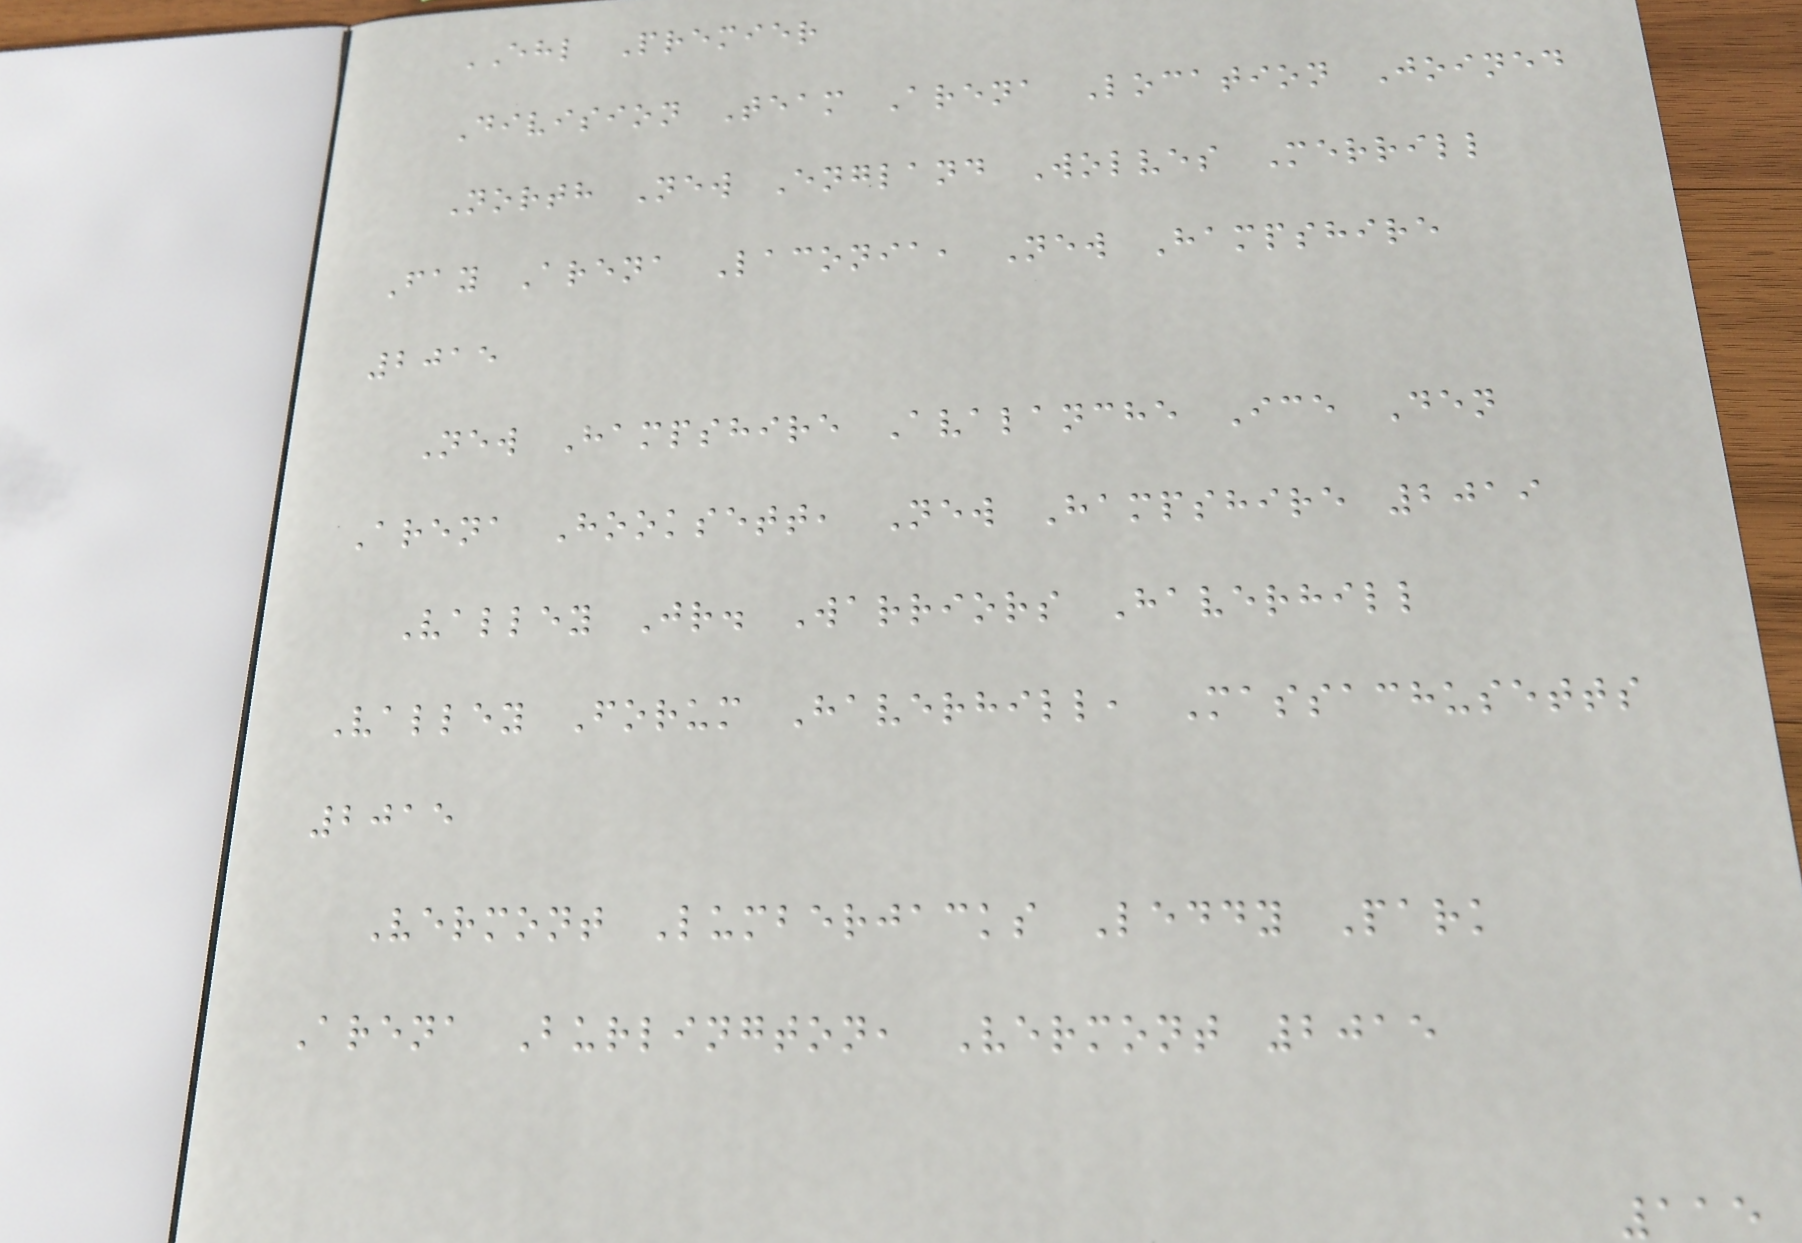EHL Premier
Division Team Arena Location Joined
North New England Wolves Merrill
Fay Arena Laconia, New Hampshire
2015
New Hampshire Avalanche Ice Den
Arena Hooksett, New Hampshire 2019
Valley Jr. Warriors Haverhill
Valley Forum Haverhill, Massachusetts
2015
Vermont Lumberjacks Leddy Park
Arena Burlington, Vermont 2015
115
